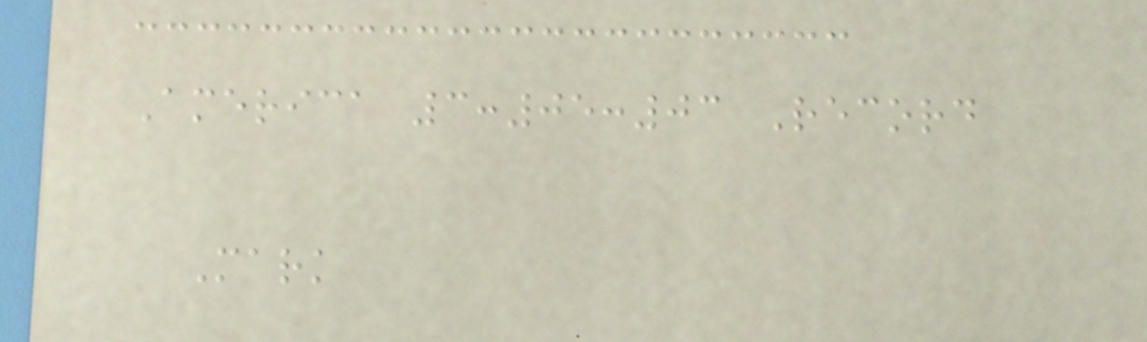America 3:05:03 Record
Mark
